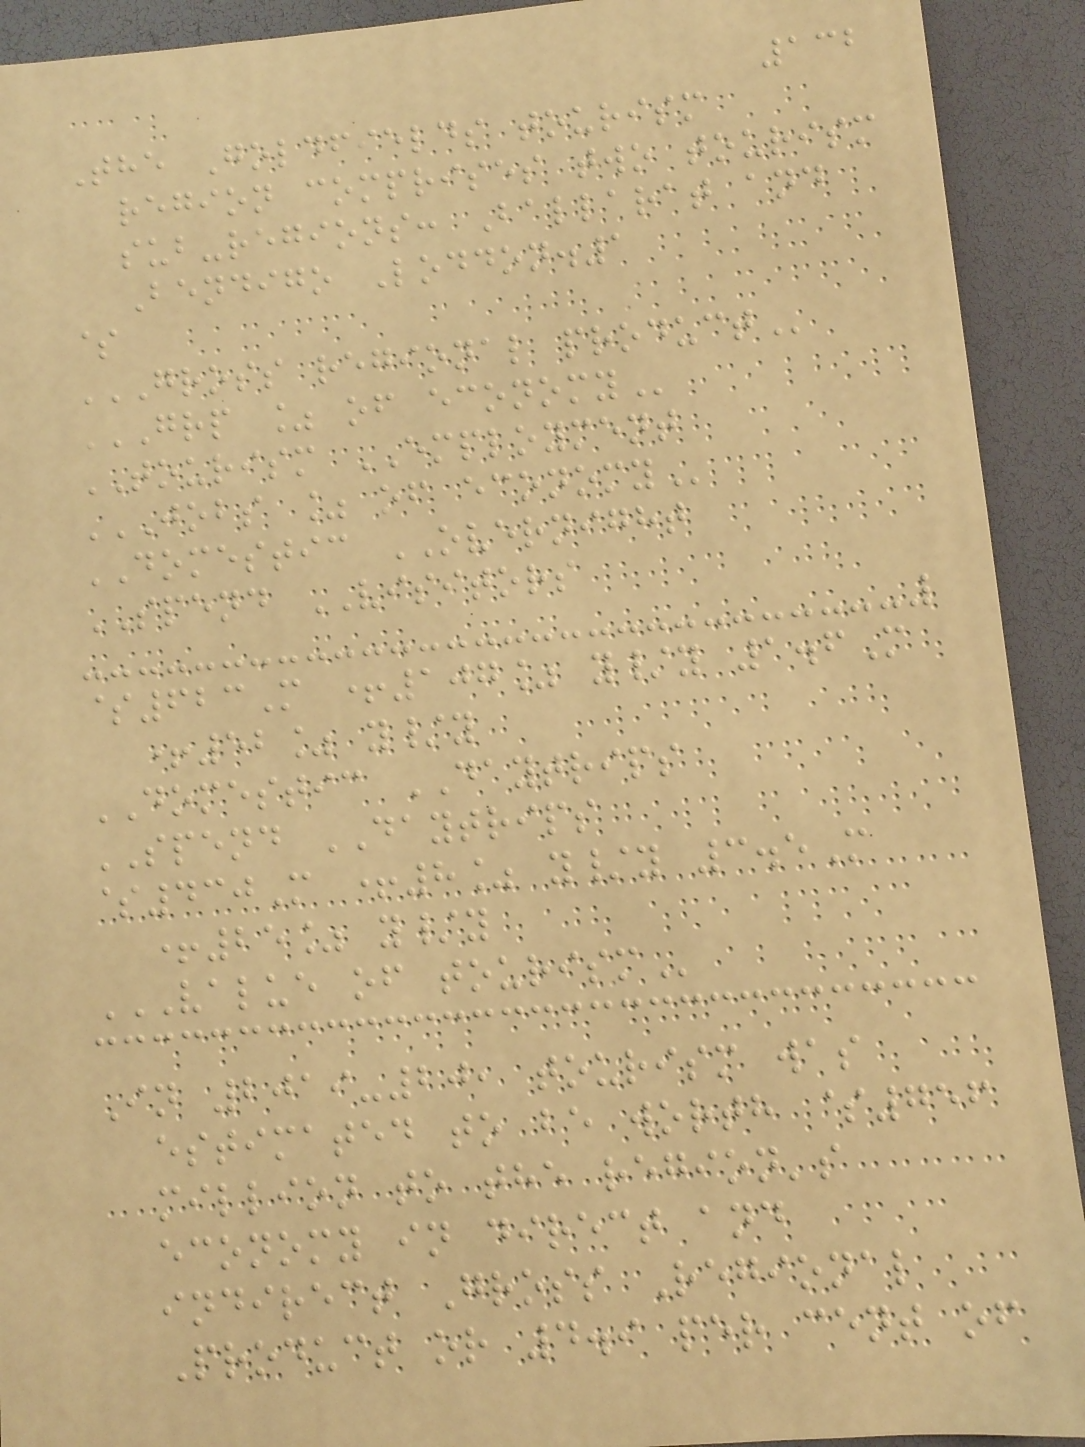132
The Goldfields tourism
region comprises two tourism
sub-regions: Ballarat and
Bendigo Loddon.1
$
GROSS REGIONAL PRODUCT
GRP % OF ECONOMY
TOURISM EMPLOYMENT
JOBS % OF ECONOMY
DOMESTIC OVERNIGHT
SPEND VISITORS
$623M +107% y/y 1.6M
+52% y/y
DOMESTIC DAYTRIPS
SPEND DAYTRIPS
$430M +8% y/y 3.5M
+25% y/y
VALUE OF TOURISM
In 2019-20, tourism was
estimated to be worth $756
million to the region's
economy in direct and
indirect Gross Regional
Product or 4.9 per cent of
